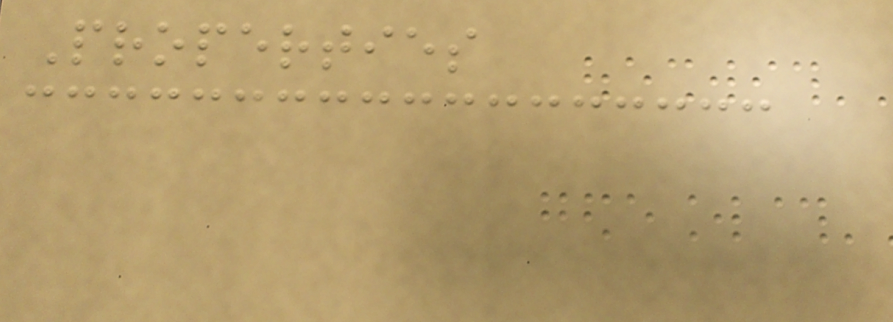Properties
